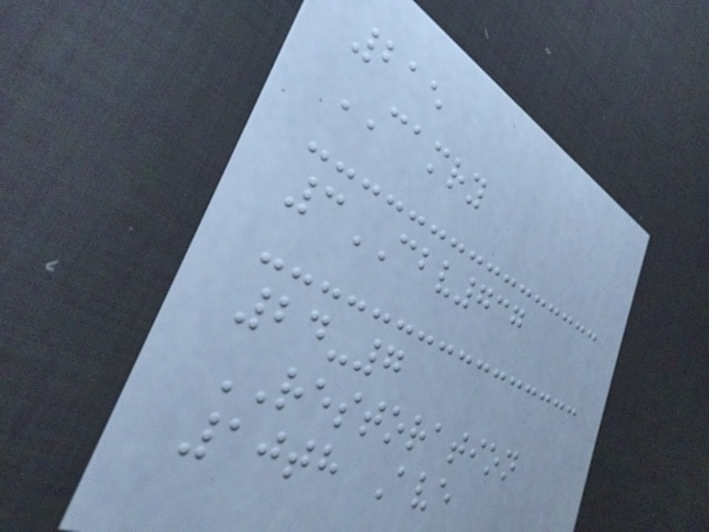215
CAMRY
3CBV737
24-7
RESTORATION
10th Ave
